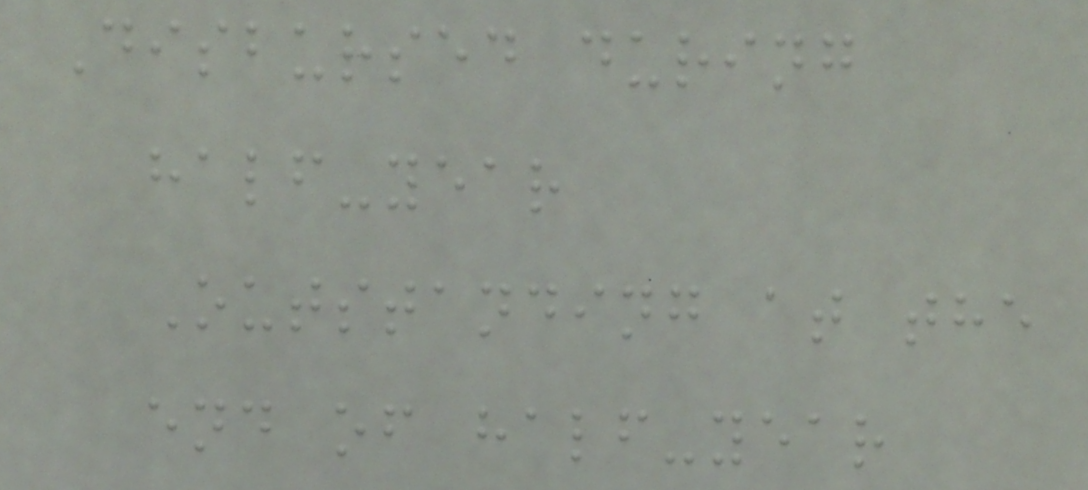Disbursed during
half-year
Outstanding at the
end of half-year
